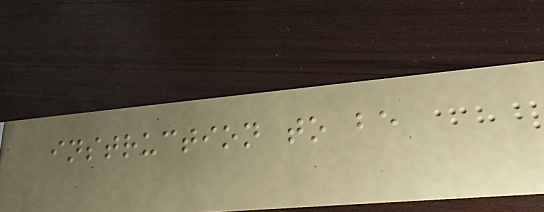instruction to be
